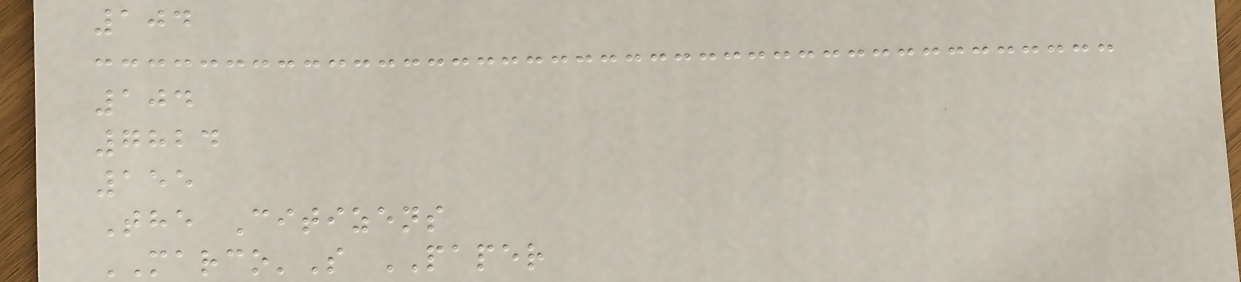104
104
7824
155
The Citizens
MARCO'S PAPER
